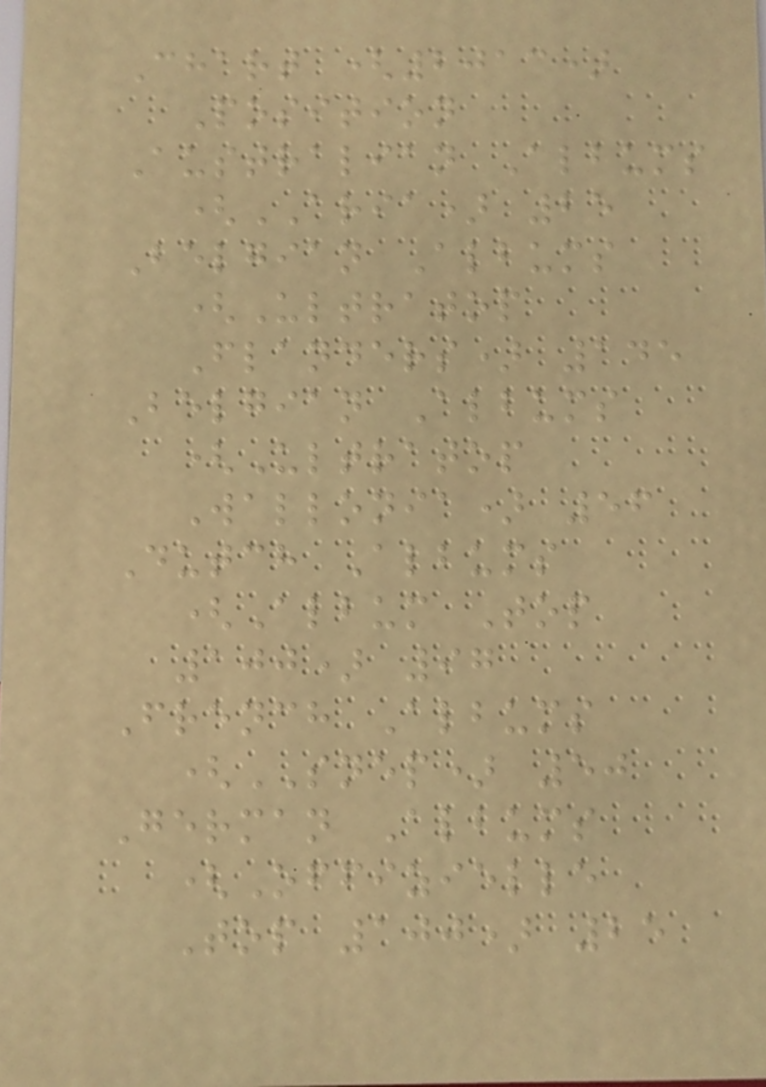Chart (2013)
Position
Australian Albums
(ARIA) 25
Belgian Albums
(Ultratop
Flanders) 145
Belgian Albums
(Ultratop
Wallonia) 56
Dutch Albums
(Album Top
100) 97
French Albums
(SNEP) 50
German Albums
(Offizielle
Top 100) 25
